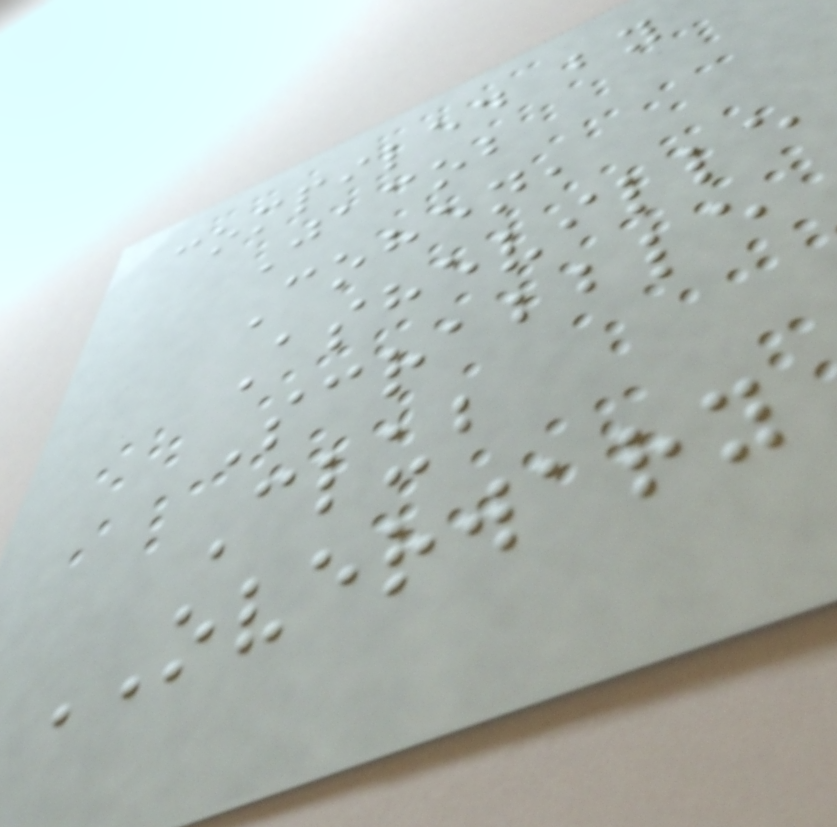compiled by
Jacob
Cohen,
Asheville
Scrabble
Club
OVERWARY
